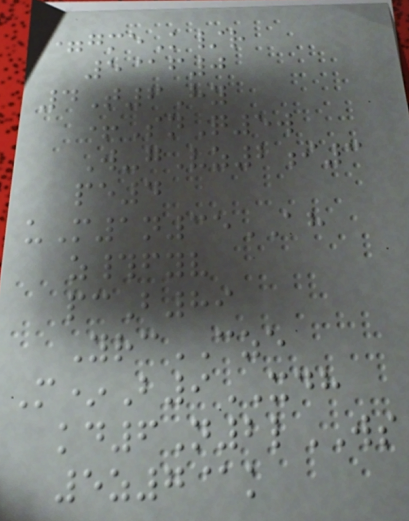=gmeK/r
5@f0
4T6Hy
+SnQ5w
W-gVz2i3
pe4
uM1n35AH
z#fyv
pcB89
YrcCZE
M*B9XDH
kd6N2lWS
5z7@k
